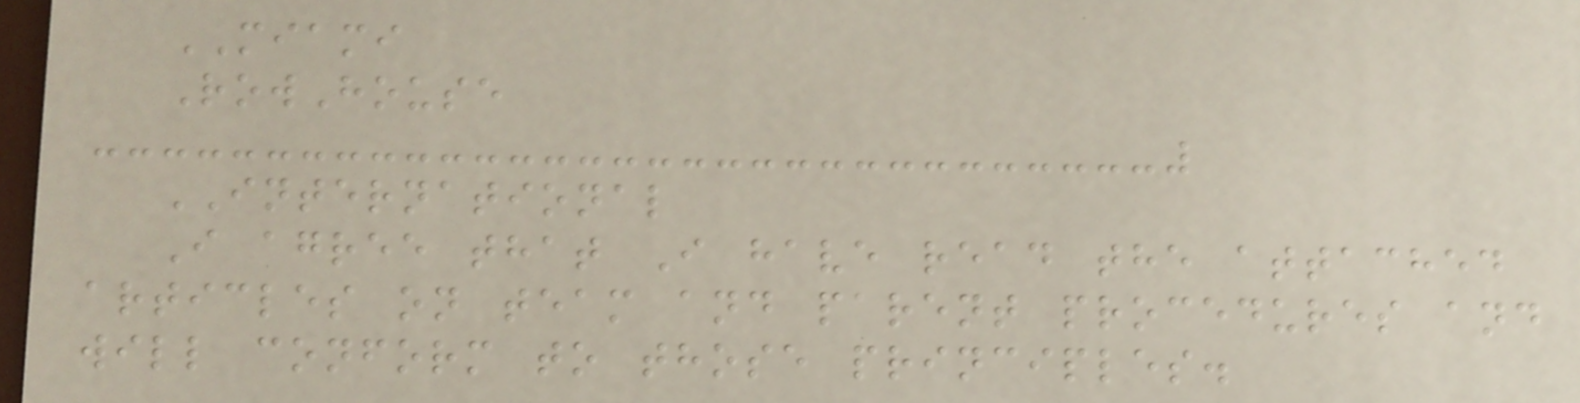MIAMI
RowHouse
INTERNATIONAL
I agree that I have read the attached
articles on team and parent procedures and
will conform to those principles.
